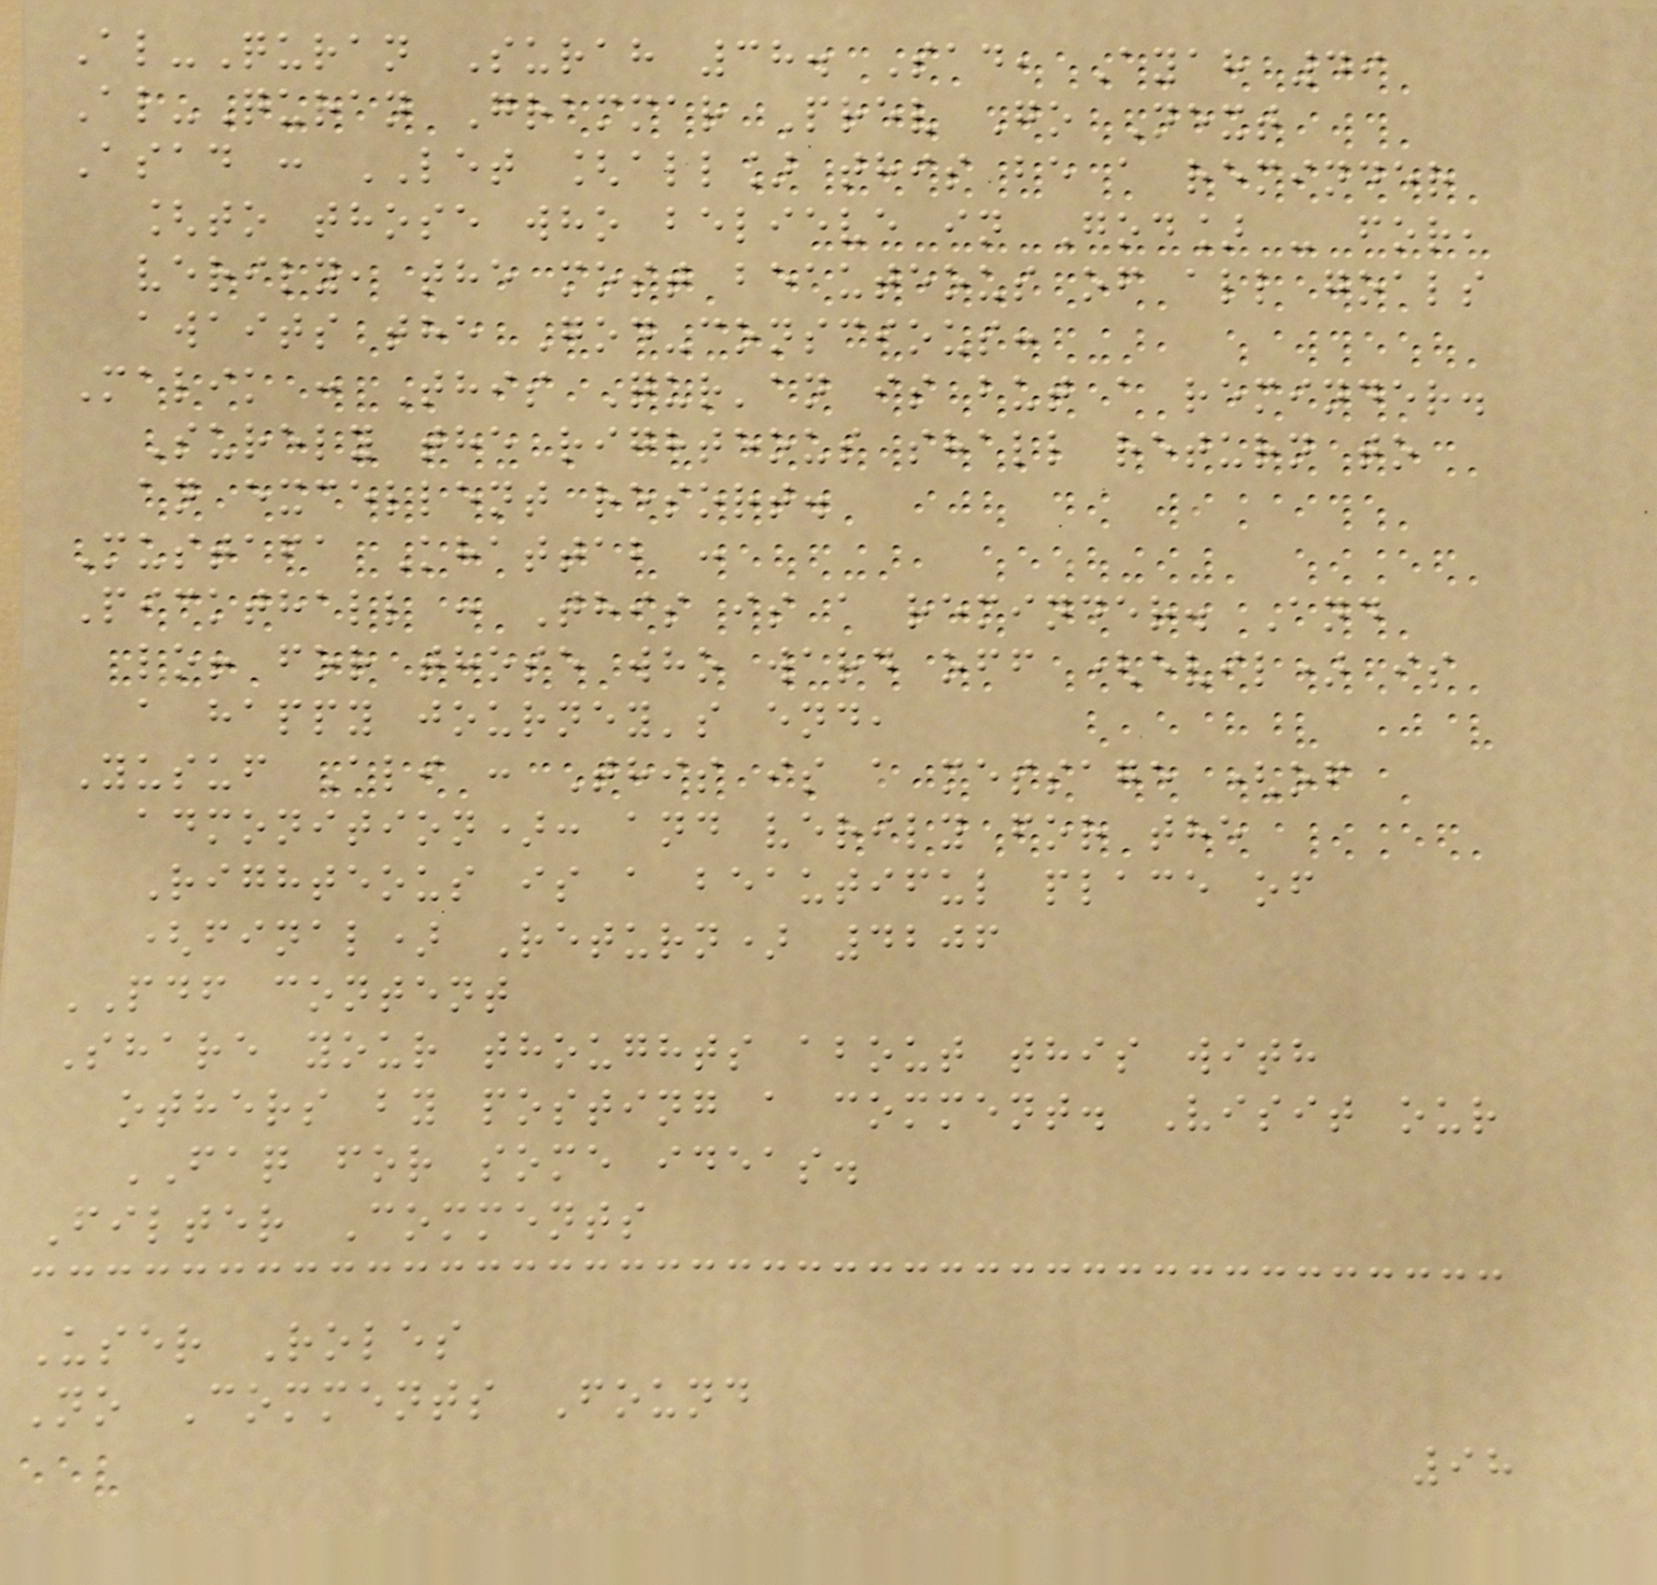Al-Quran Surah 38. Sad, Ayah 49
Al-Quran Grammar Prev Go Next
Asad : LET [all] this be a reminder
[to those who believe in God] - for,
verily, the most beauteous of all goals
awaits the God-conscious:
Malik : This Qur'an is but a reminder.
Surely the righteous shall return to
an excellent resort.
Mustafa Khattab :
Pickthall : This is a reminder. And
lo! for those who ward off (evil) is
a happy journey's end,
Yusuf Ali : This is a message (of
admonition): and verily for the
Righteous is a beautiful place of
(final) Return) 4206
PDF content
Share your thoughts about this with
others by posting a comment. Visit our
FAQ for some ideas.
Filter Comments
User Roles
No Comments Found
98
